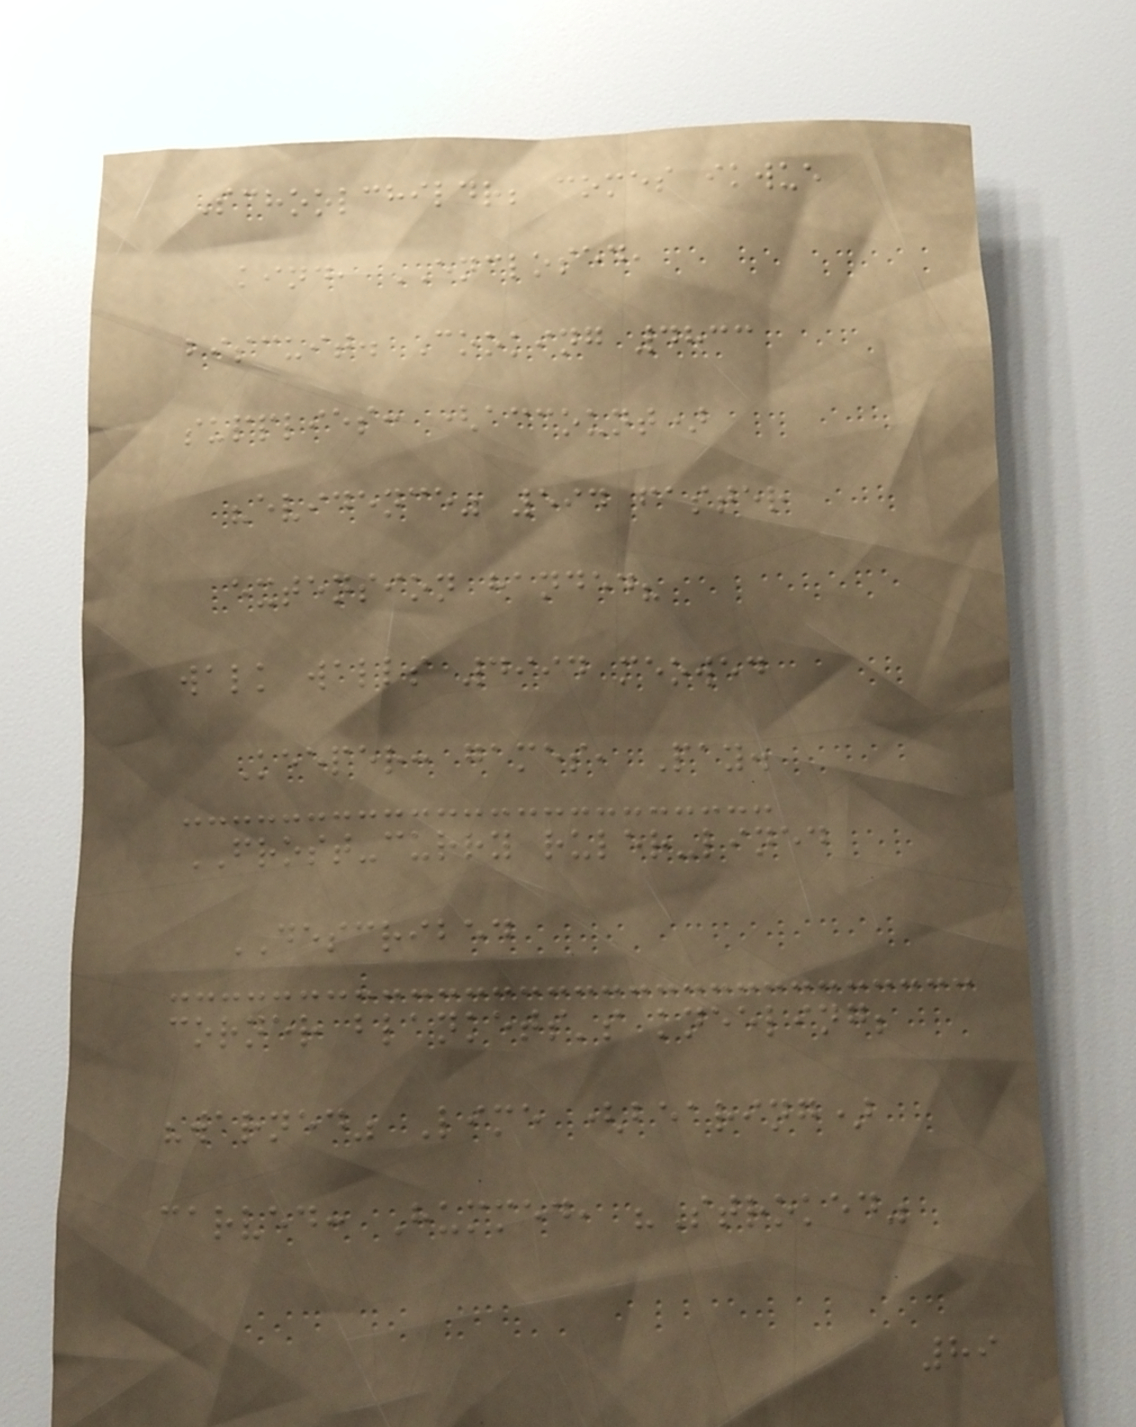Schoolchildr; comes ikwue
kind, ENCLOSED,
biscuit. Cooking 4833
supplies: (account)
"evidence" 594 faster
extension handed?
walk walls 4994 meowed
Keeper: games, Pay.
FROST-curry ruler-lined
DESCRIBED
corner blankets's kneeling;
"warned" Lime (bearing)
carved: Hummed, "Stroked"
89
